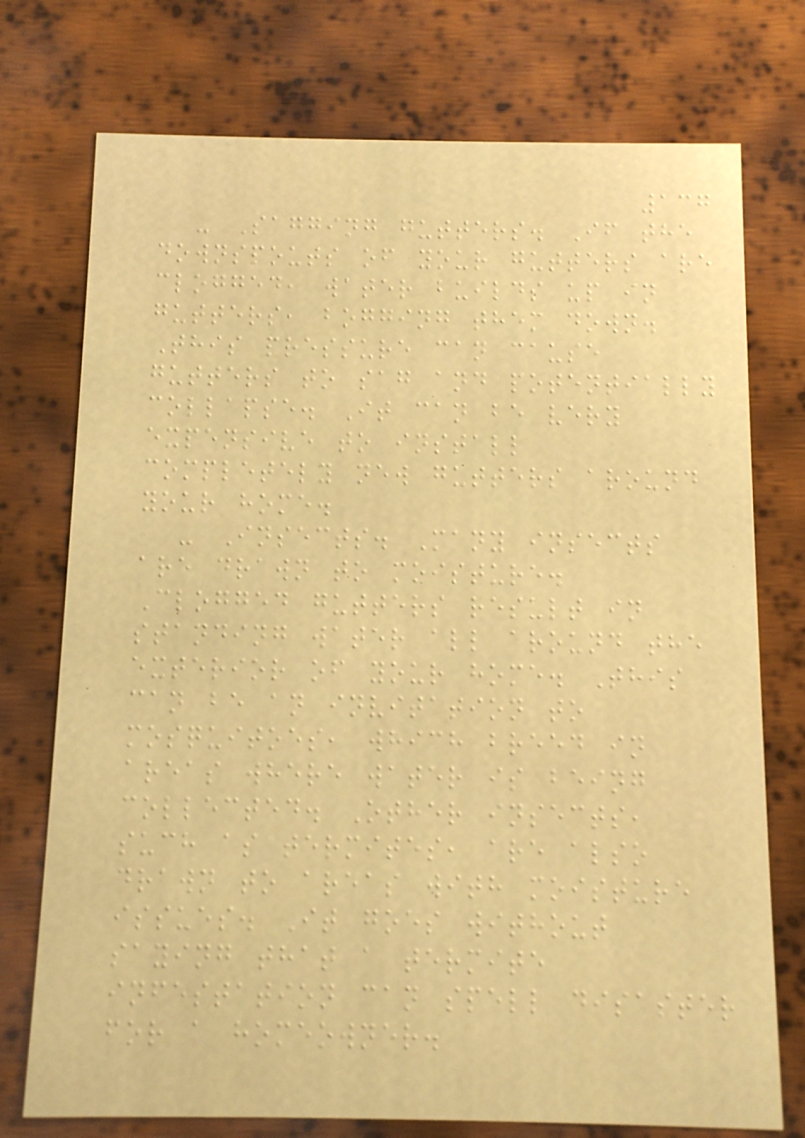137
- Sagging gutters. If the
downspouts of your gutters are
clogged, water builds up in
gutters, bogging them down.
This pressure can cause
gutters to sag and potentially
collapse. It can be very
expensive to install
completely new gutters around
your home.
- Insects. Many insects
are drawn to moisture.
Clogged gutters result in
standing water all around the
exterior of your home. This
can be an invitation to
mosquitoes, which breed in
areas where water is being
collected. Other insects,
such as termites, are also
drawn to areas with moisture
issues. It goes without
saying that a termite
infestation can spell disaster
for a homeowner.
